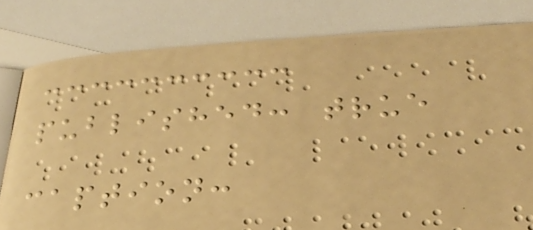published: true
caption:
